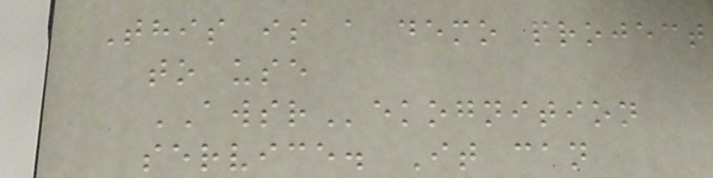This is a demo project
to use
AWSRekognition
service. It can
